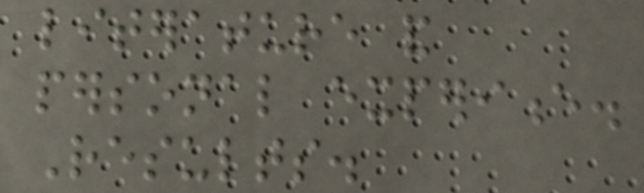literature and
personal experience.
Results.
